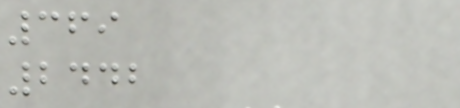369
2442
